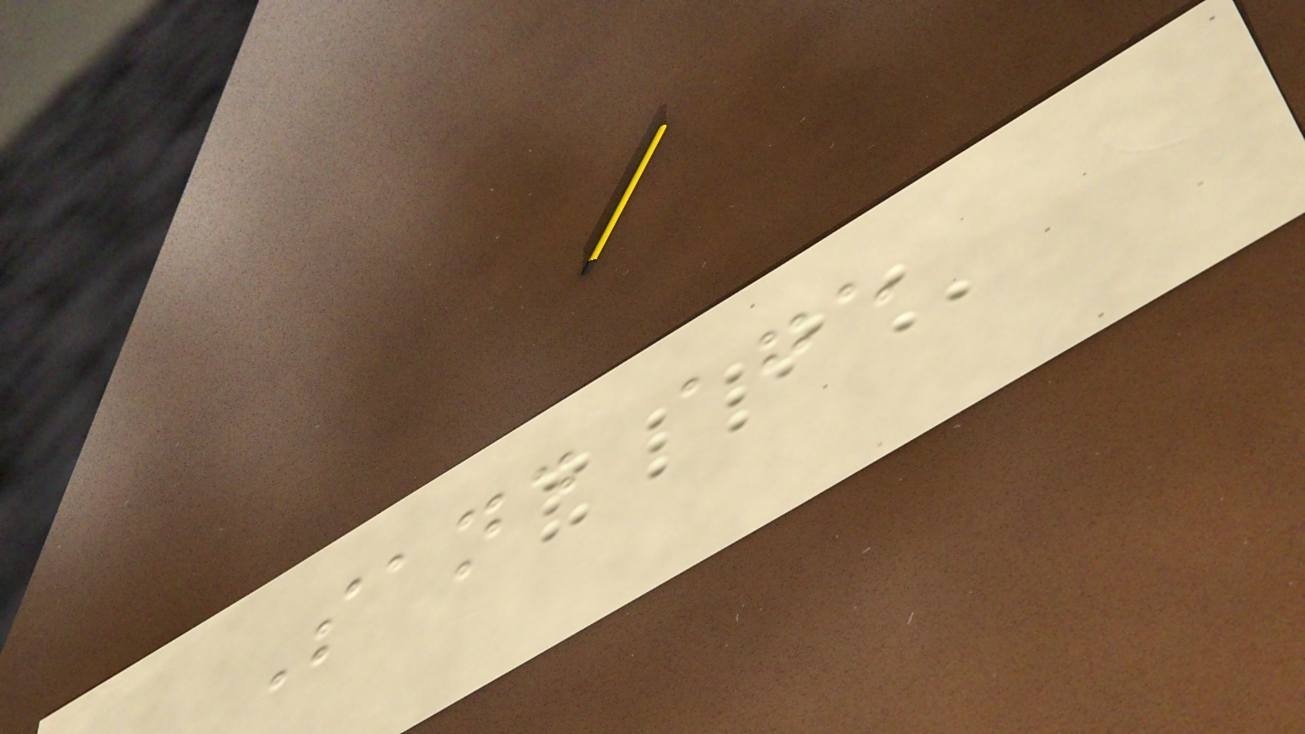Sand age
